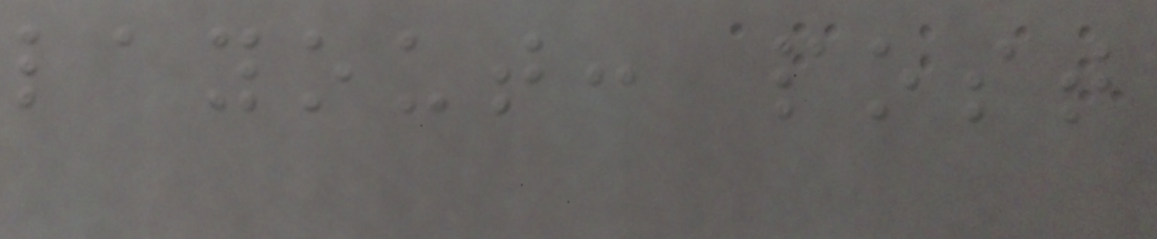layout: post
